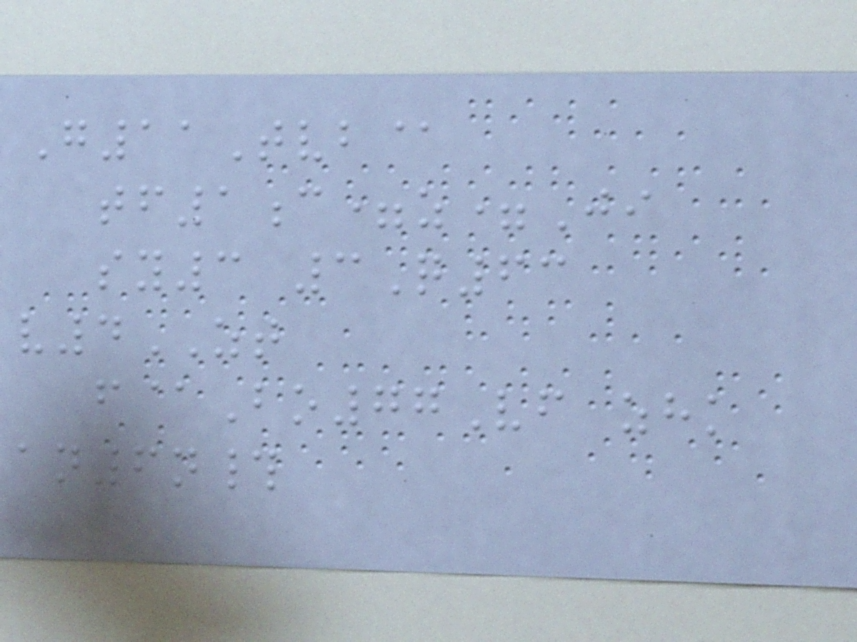G11Tvb@
tf1c=z=Ji
sy3 3Q63
v4ZT
f@Bo77Vf zhk
an6n#
